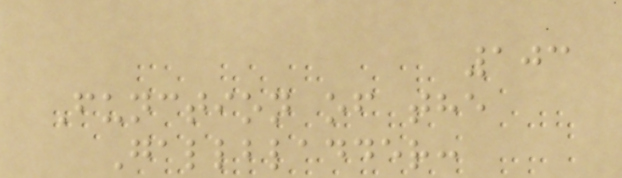103
Function of the
Gallbladder:
